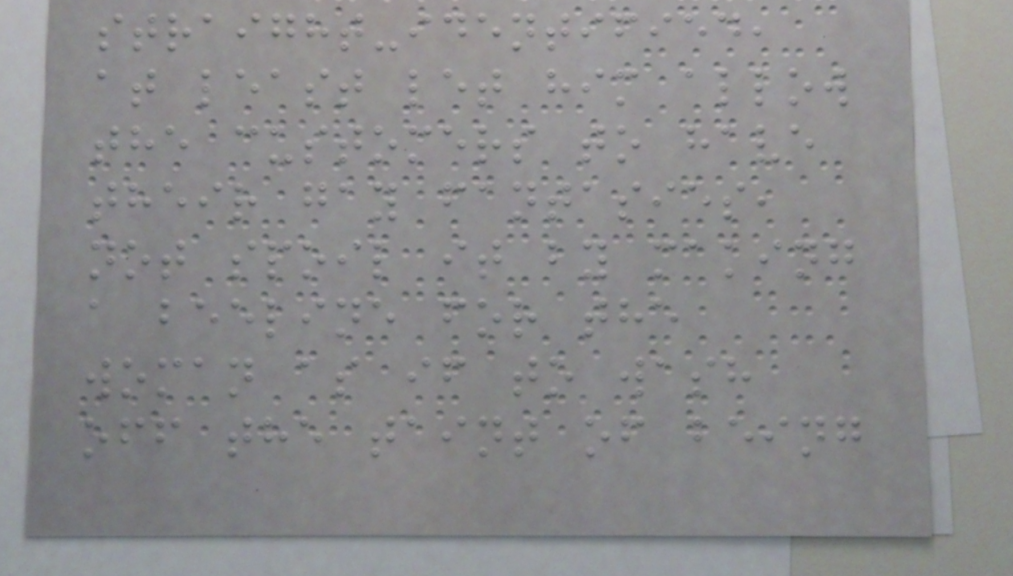straight-identified,
at least let him allow
the customers to have
their gay fantasies,
not spoil it by making
a beeline for the
woman as if to wash
off the taint of being
